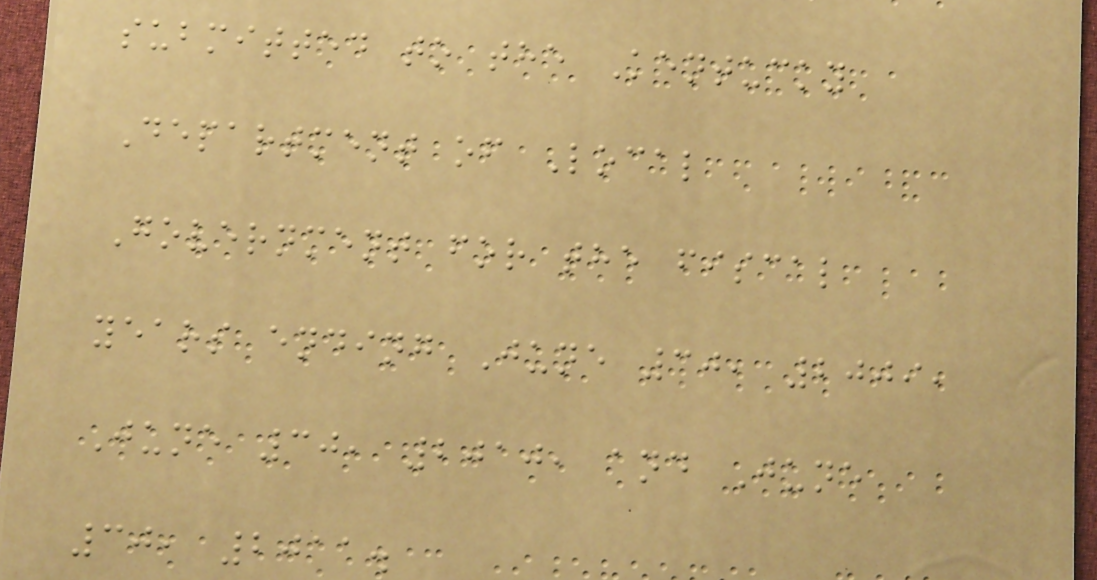submitted to the Kentucky
Department of Local
Government for the fiscal
years ending June 30, 2009,
June 30, 2010, and June
30, 2011.
